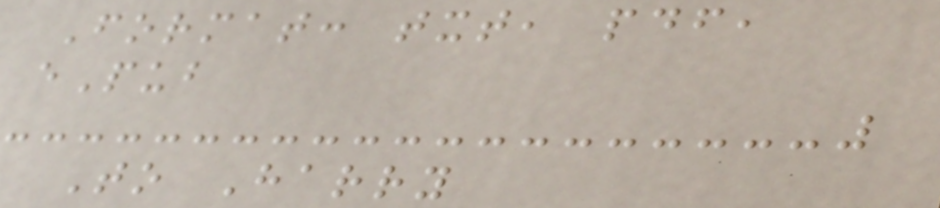Format: txt, pdf,
ePub
To Harry
